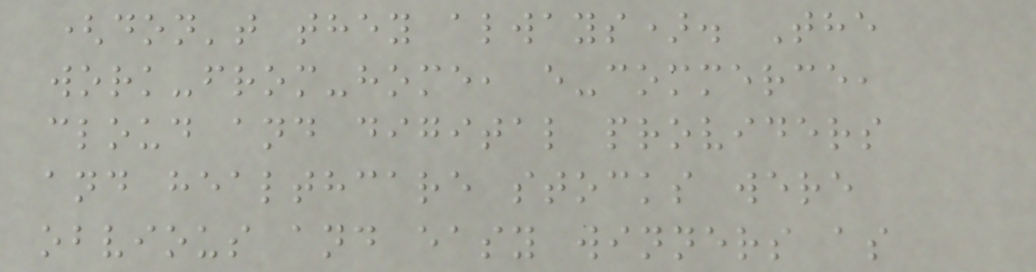(don't they always). The
work-from-home, e-commerce,
cloud and digital providers
and healthcare stocks were
obvious and easy winners as
